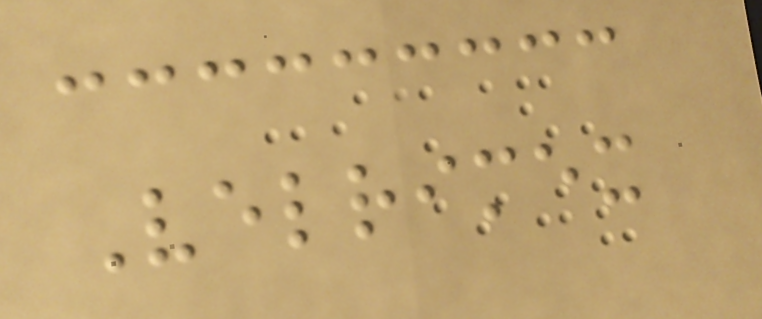Velrimex
